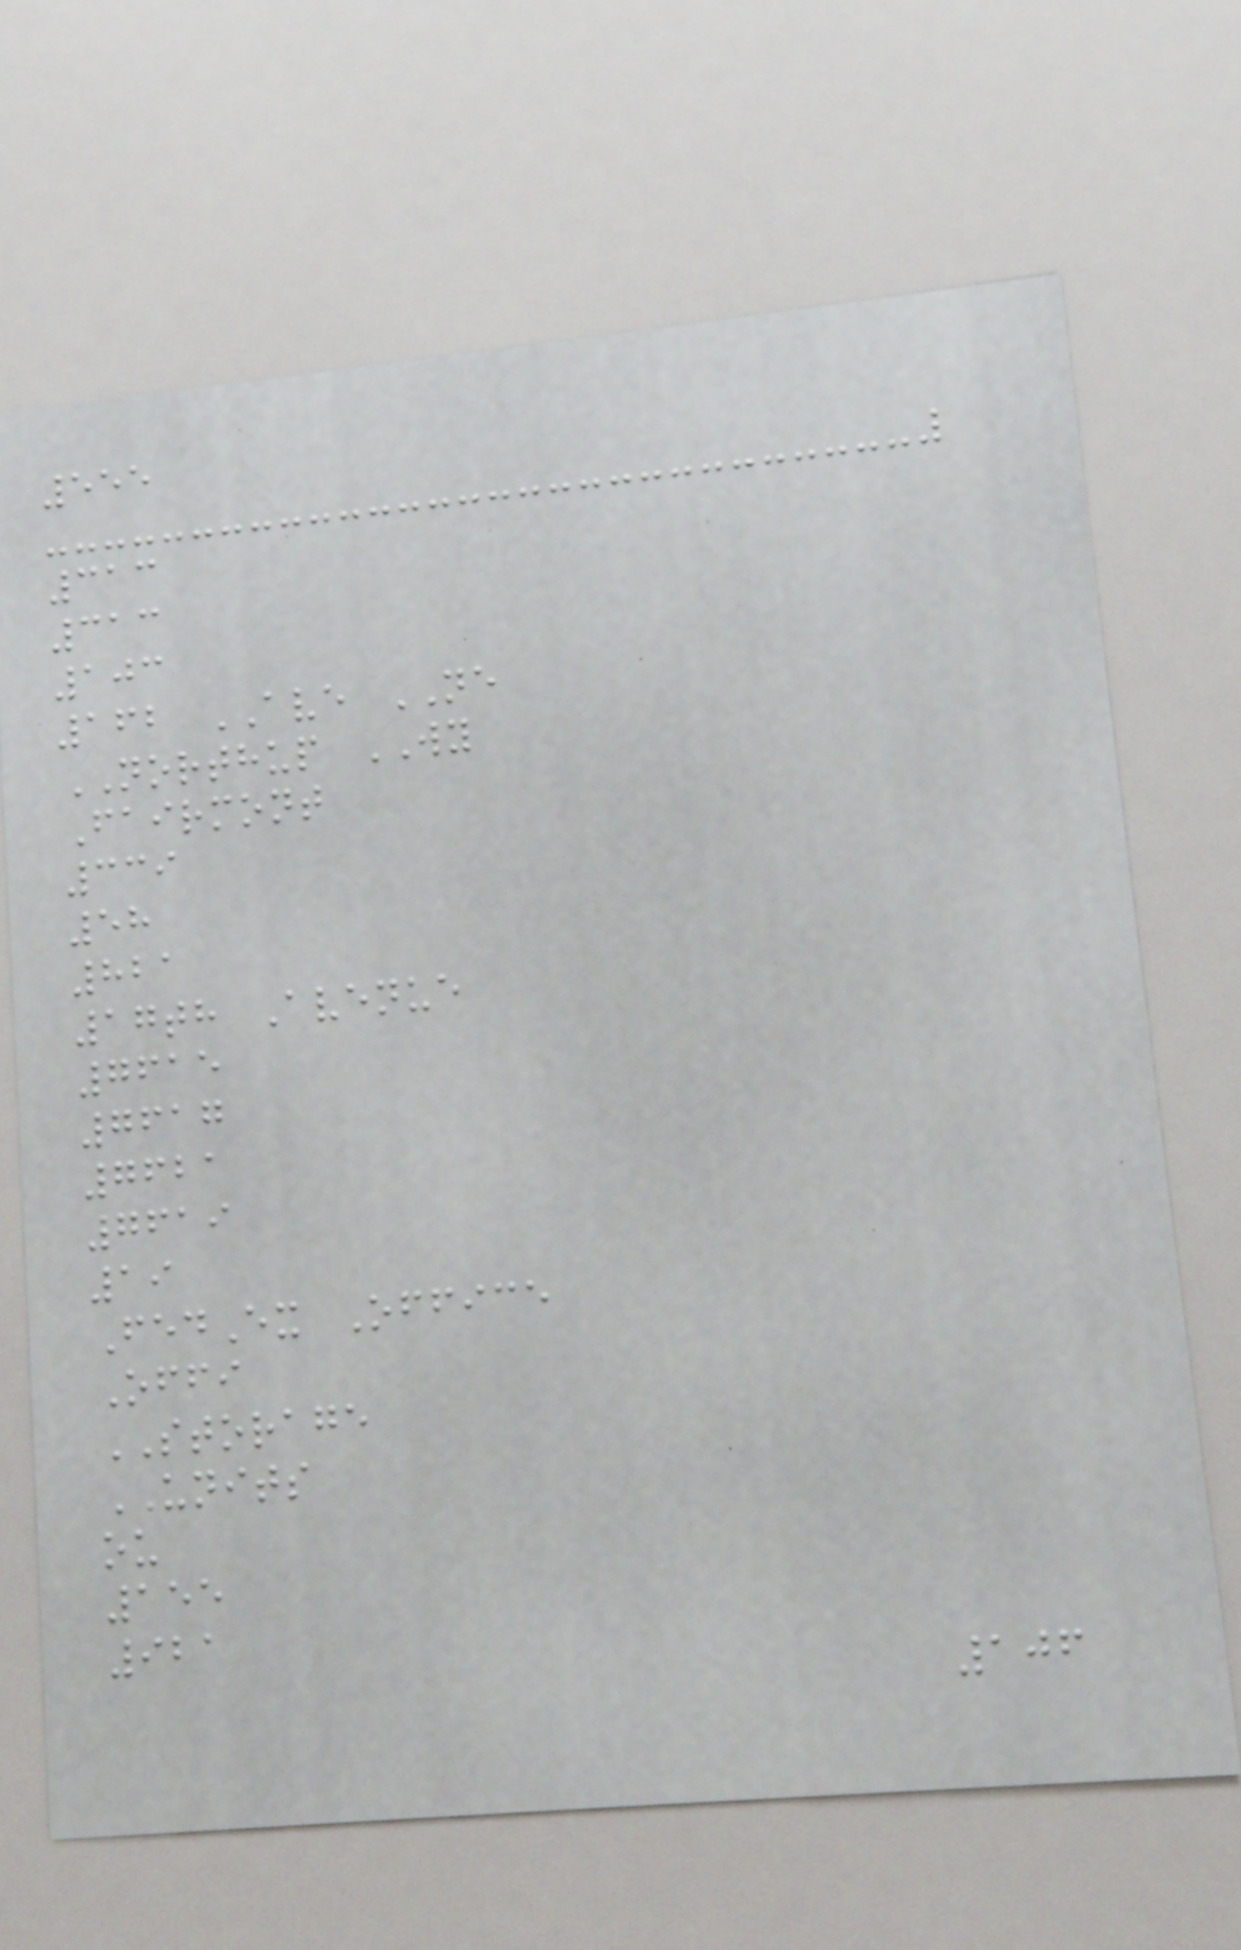555
313
313
103
162 AVE NE
NORTHUP WY
Fairmont
339
58
821
17th Avenue
7615
7617
7621
7619
19
FedEx Office
Offi
STORAGE
UNITS
ou
155
921
106
